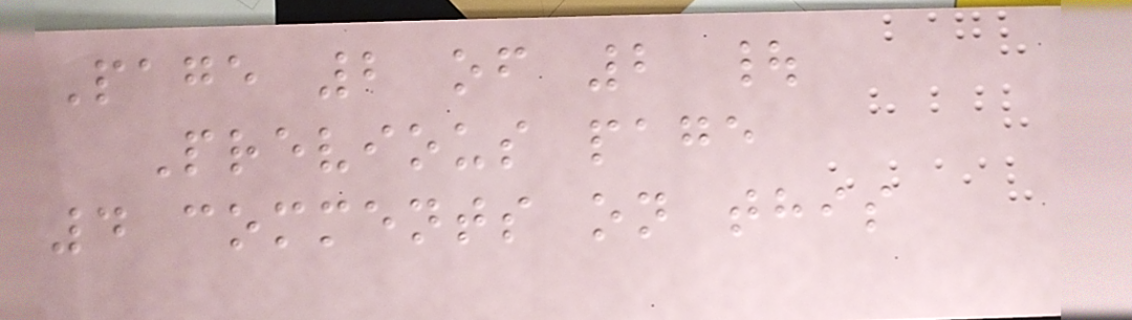Page 2 of 2 |
Previous page
4 comments on this
